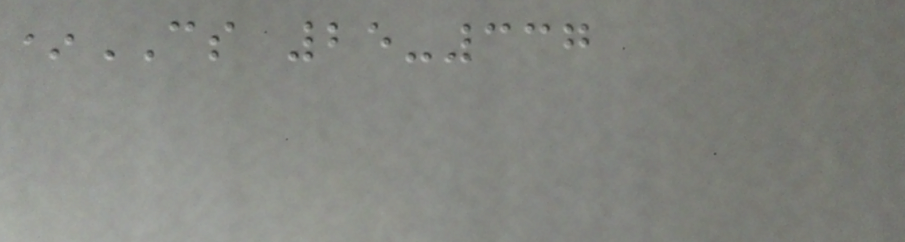*CS 25-337
